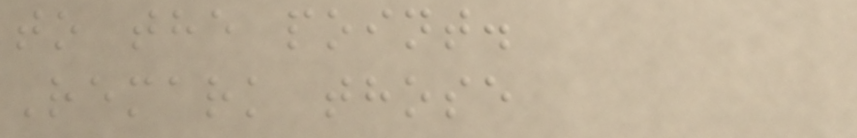to the point.
Remark those
